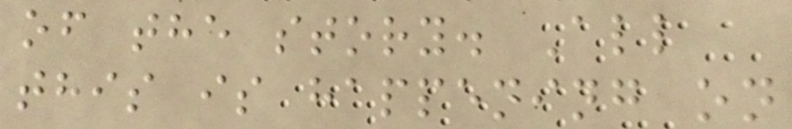of the story. All
this is happening on
